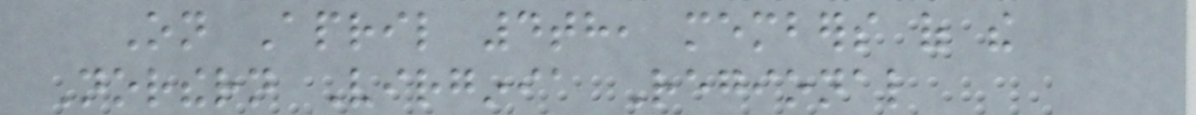On April 4th, members of the
Northern Virginia Regional
